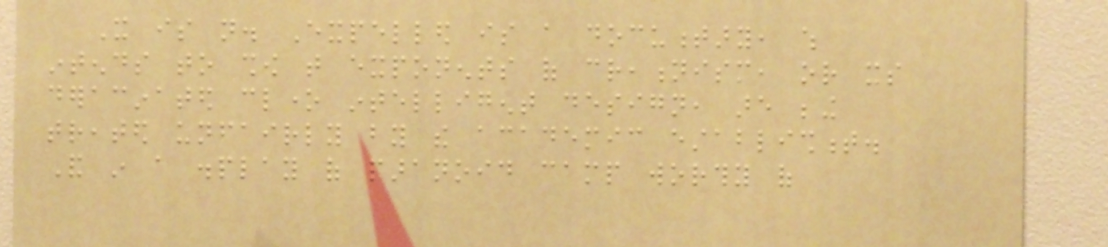It is not. Expelled is a documentary, which
intends to show that exponents of creationism, or its
deracinated clone intelligent design, are being
treated unfairly by the academic establishment.
And in a display of paranoid camp worthy of
